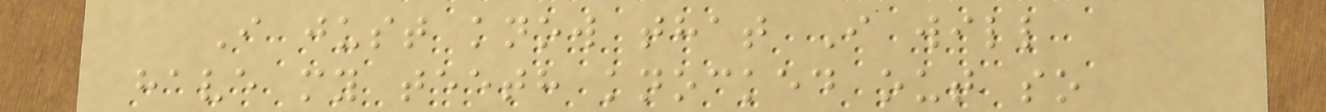I just know that I will
have my teeth knocked out so
